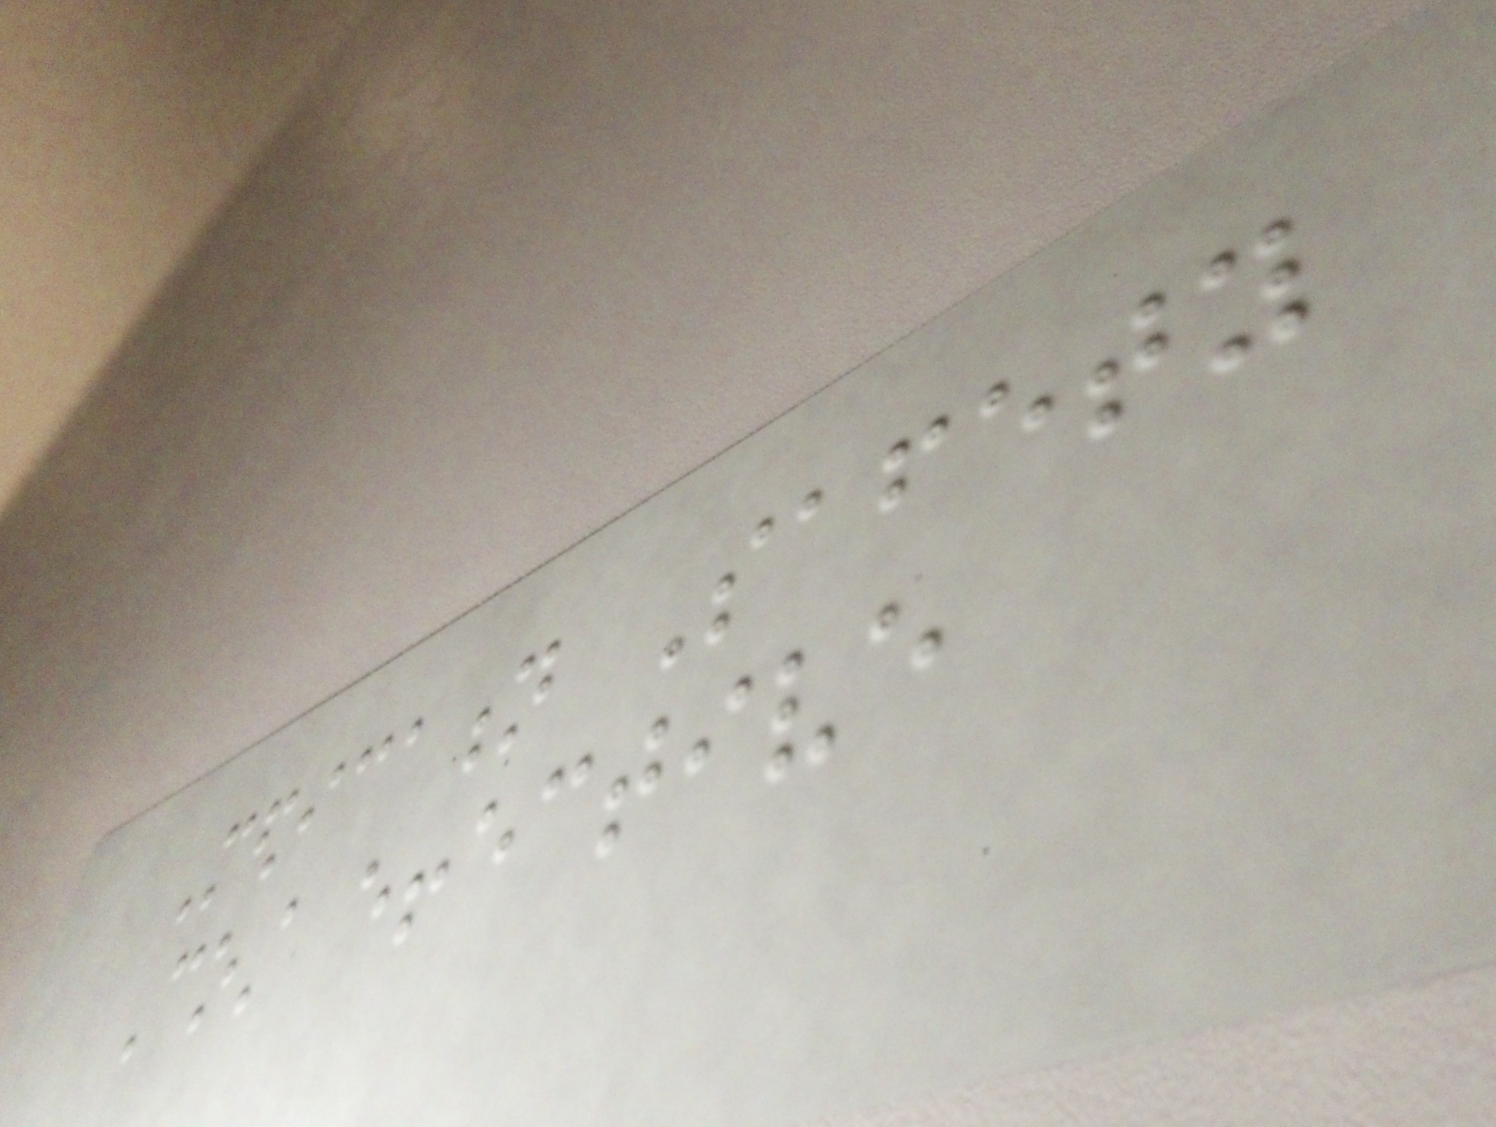Medication Safety
Cost effective
